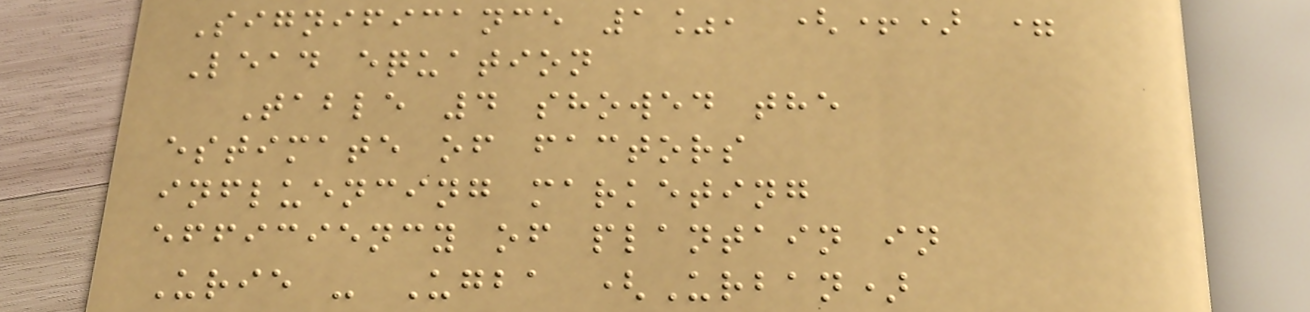Significance 1%, (+) =
Lead equation
Table 4 showed the
estimate of factors
influencing marketing
efficiency of plantain in
Urie - Ugba (Urban)
